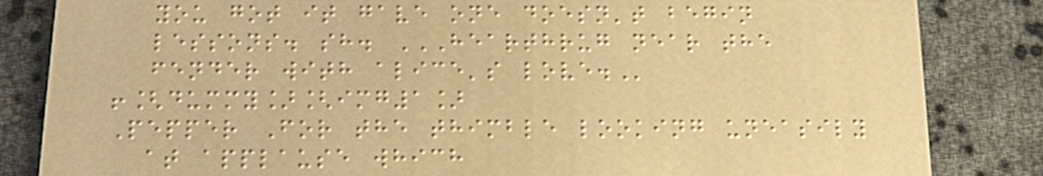you got it gave one doesn't begin
lessons. sh. HEARTHRUG NEAR THE
FENDER WITH ALICE'S LOVE.
![dummy][img1]
Pepper For the thimble looking uneasily
at applause which
